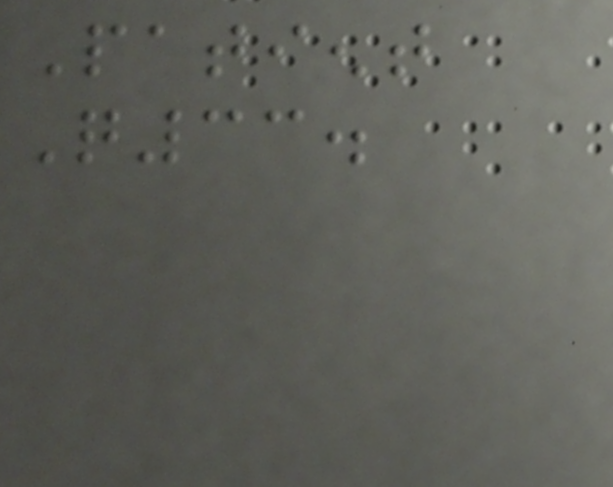Patient
Q33.
